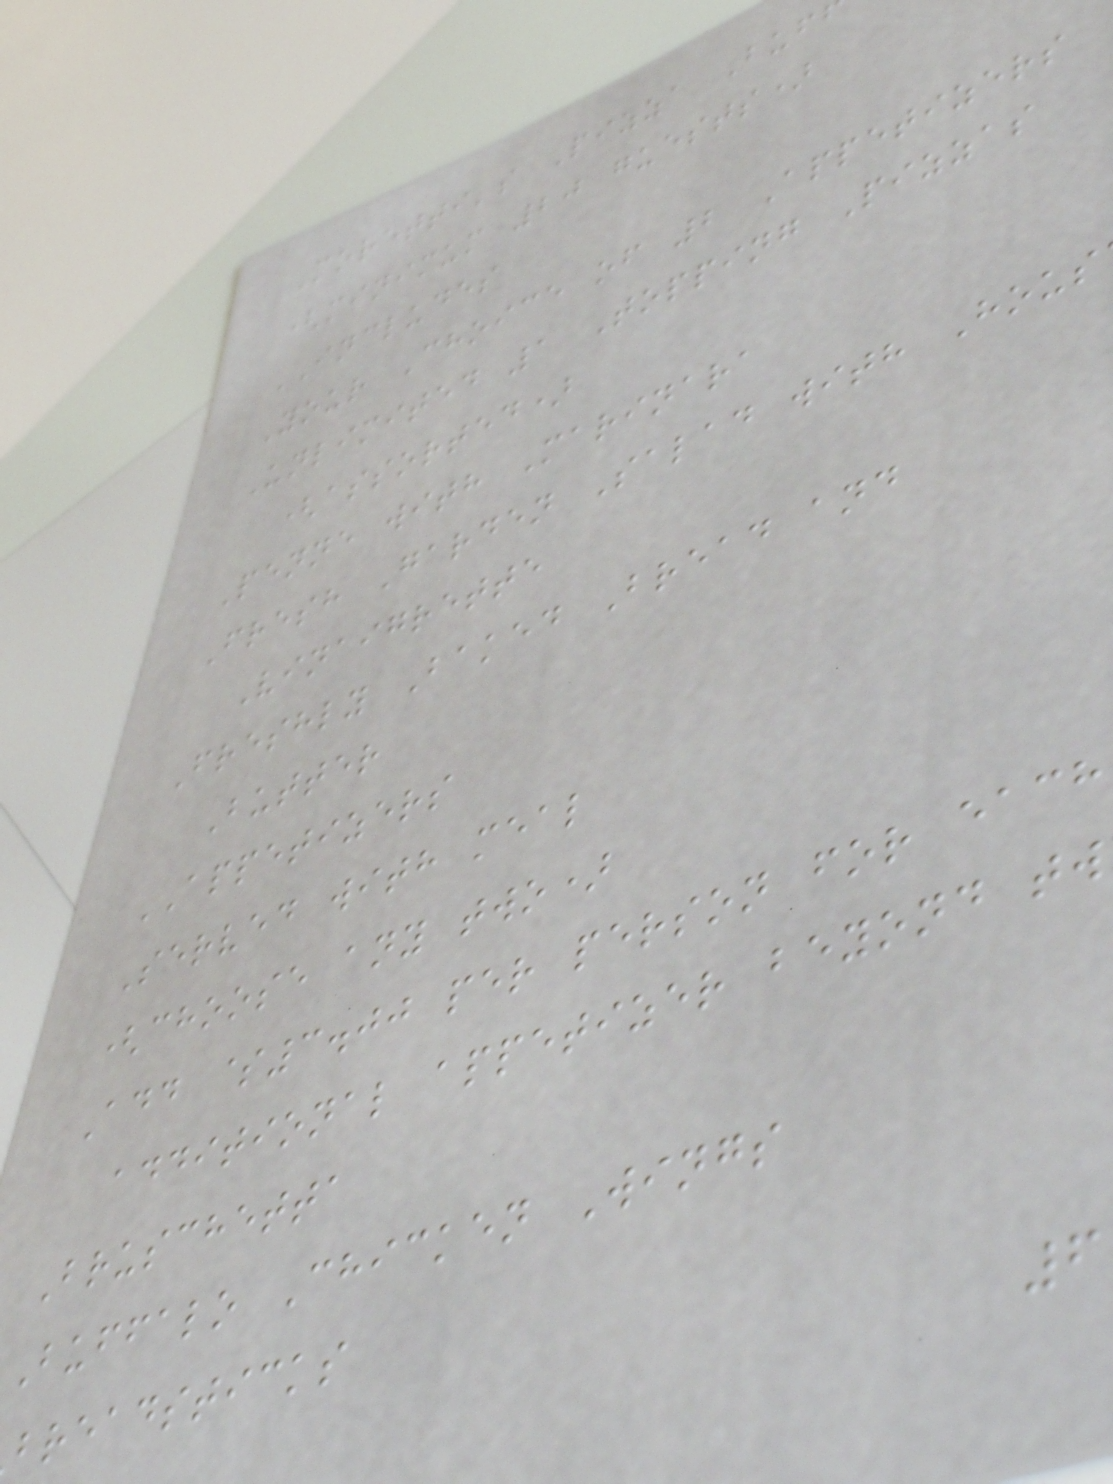Moretti's Pizza Buf
(minimum 20 guests)
INCLUDES
Your Choice of 2 Appetizers
Unlimited 1 Topping Pizzas
(assorted)
Penne with Marinara
Fresh Garden Salad with Hous
Vinaigrette
Freshly Baked Bread and
Butter
APPETIZERS
Served with meal
(choose any two)
Add $3.00 per person for each
additional appetizer beyond tw
Bruschetta
Buffalo Chicken Wings
breadsticks
